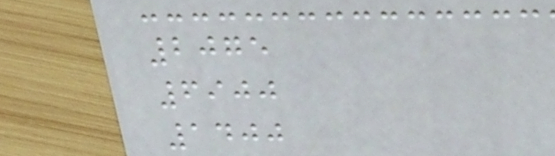2075
6900
1400
